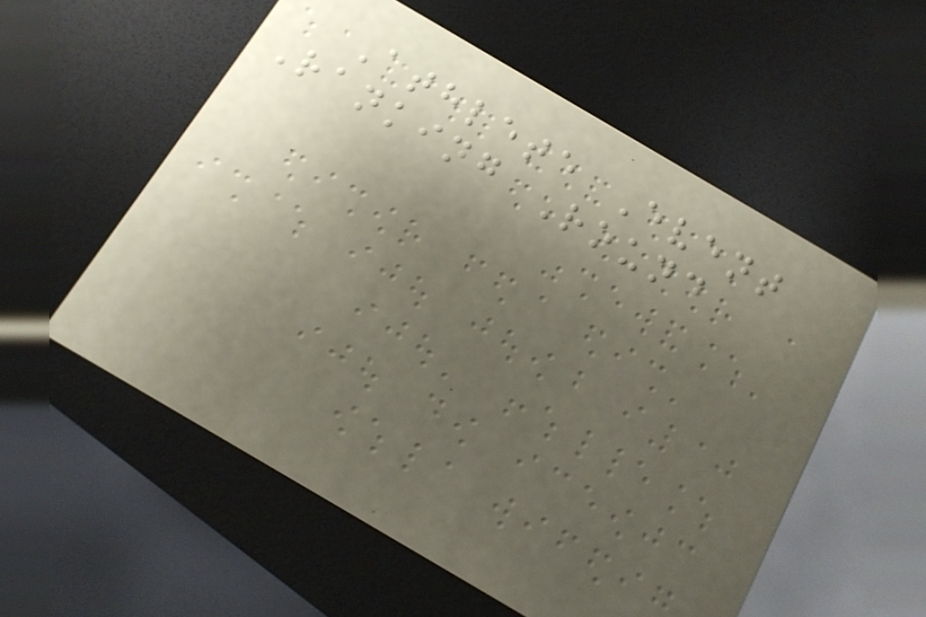Athlete Event
Ranking Round
